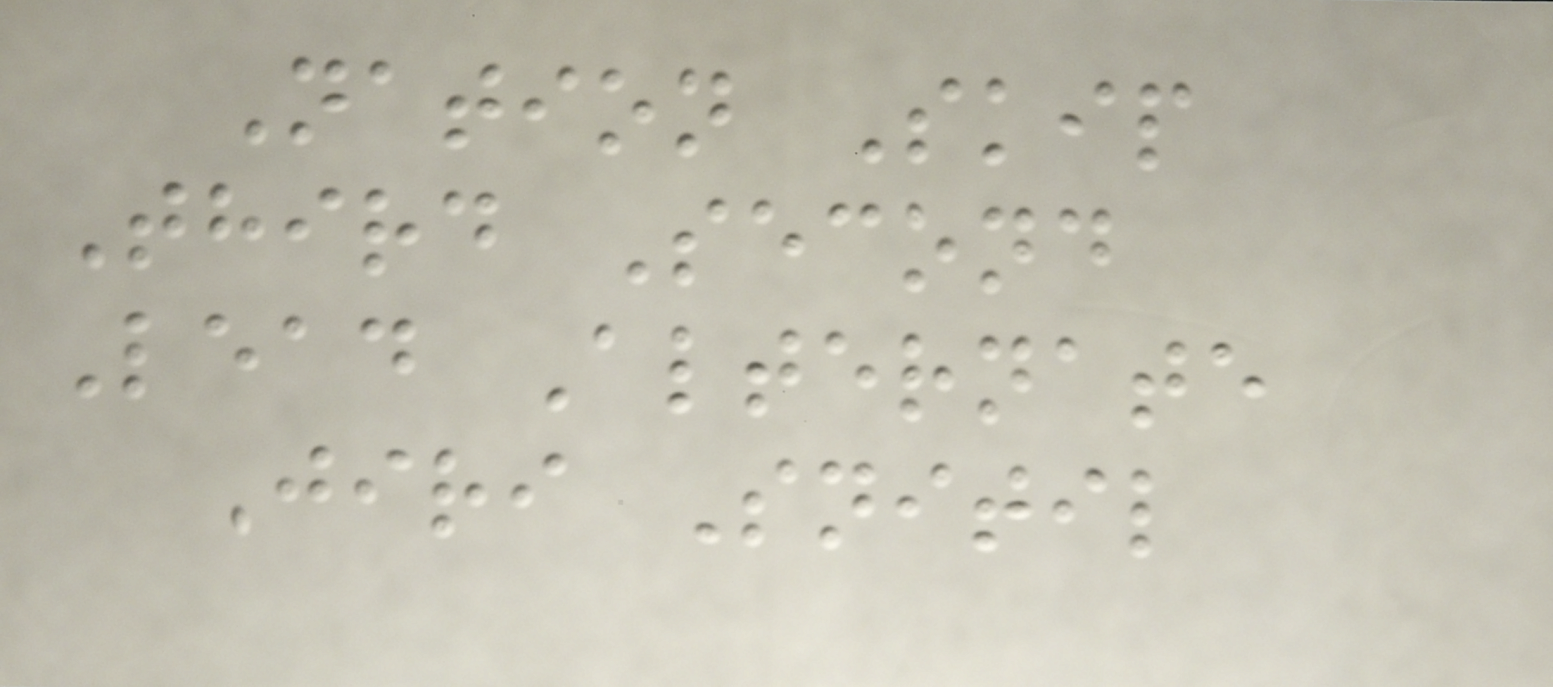Nation Skip
Third Second
Lead Alternate
Jiri Snitil
